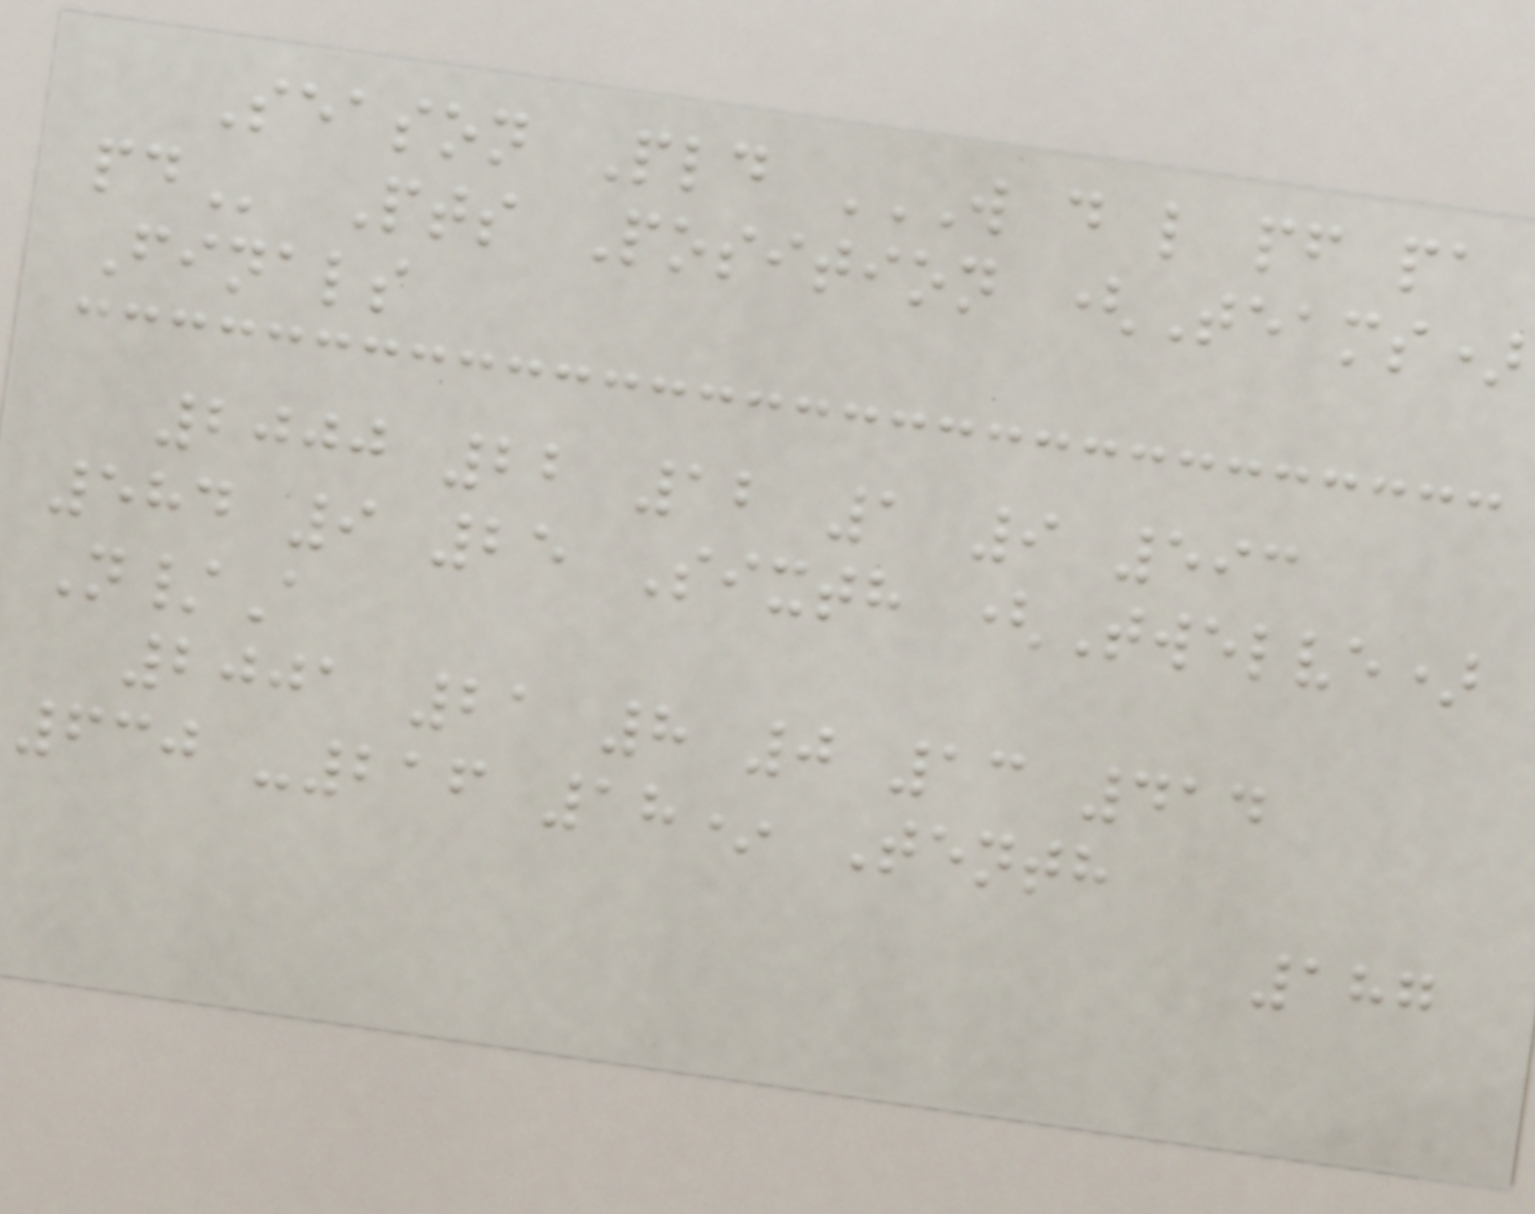Season Pld W D L PF PA
PD Pts Position (Teams)
Finals
2000 22 12 1 9 593
584 9 25 Sixth (Twelve)
N/A
2001 21 8 0 13 414
630 -216 18* Tenth
187
